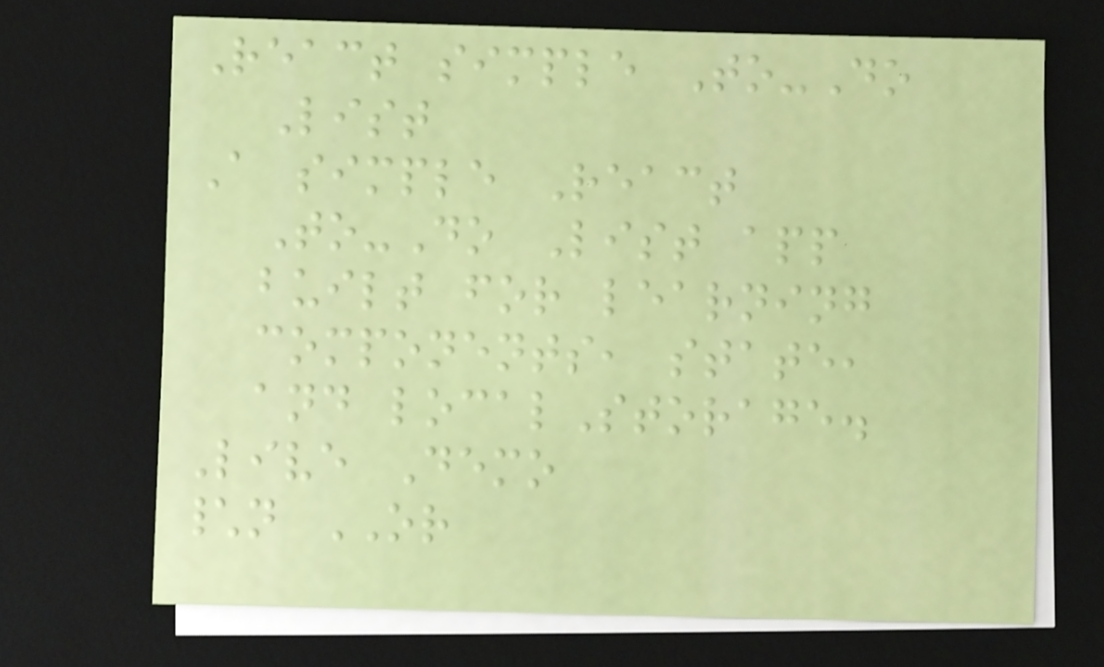React simple To-Do
List
A simple React
To-Do List app
built for learning
components, state,
and localStorage.
Live Demo
\n OR
